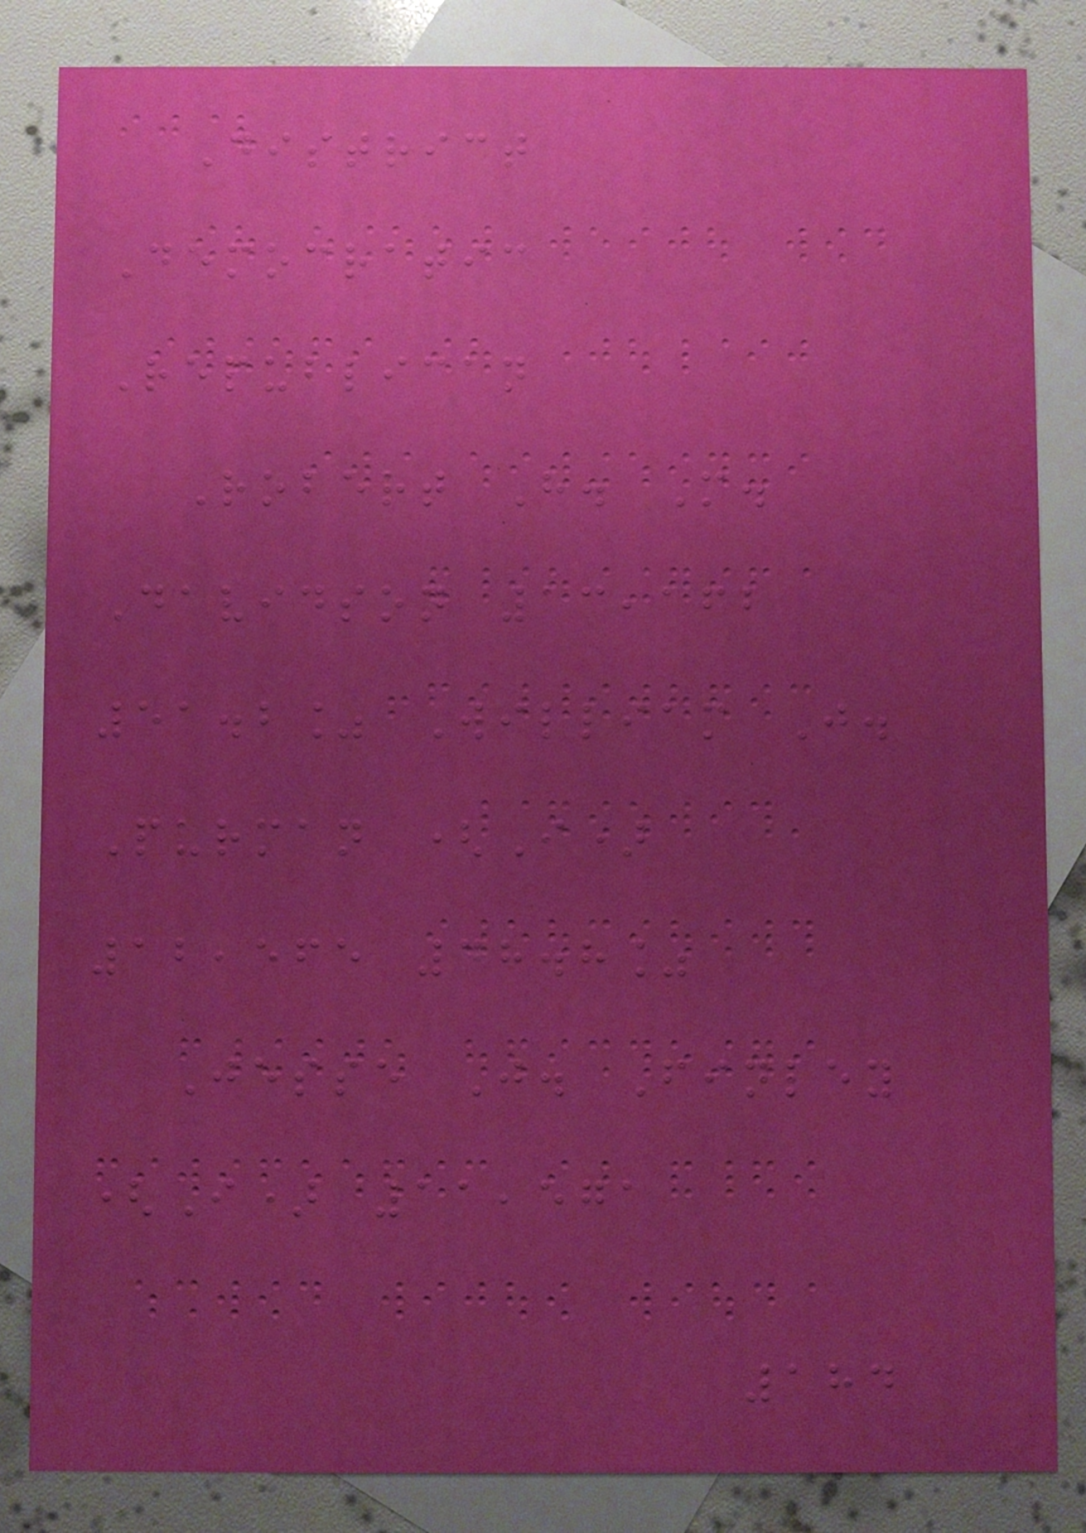District
Democratic
Republican
Robert H. M.
Davidson 13,162
51.2% William J.
Purman (I)
12,565 48.8%
Jesse J. Finley
(I) 11,571
184
